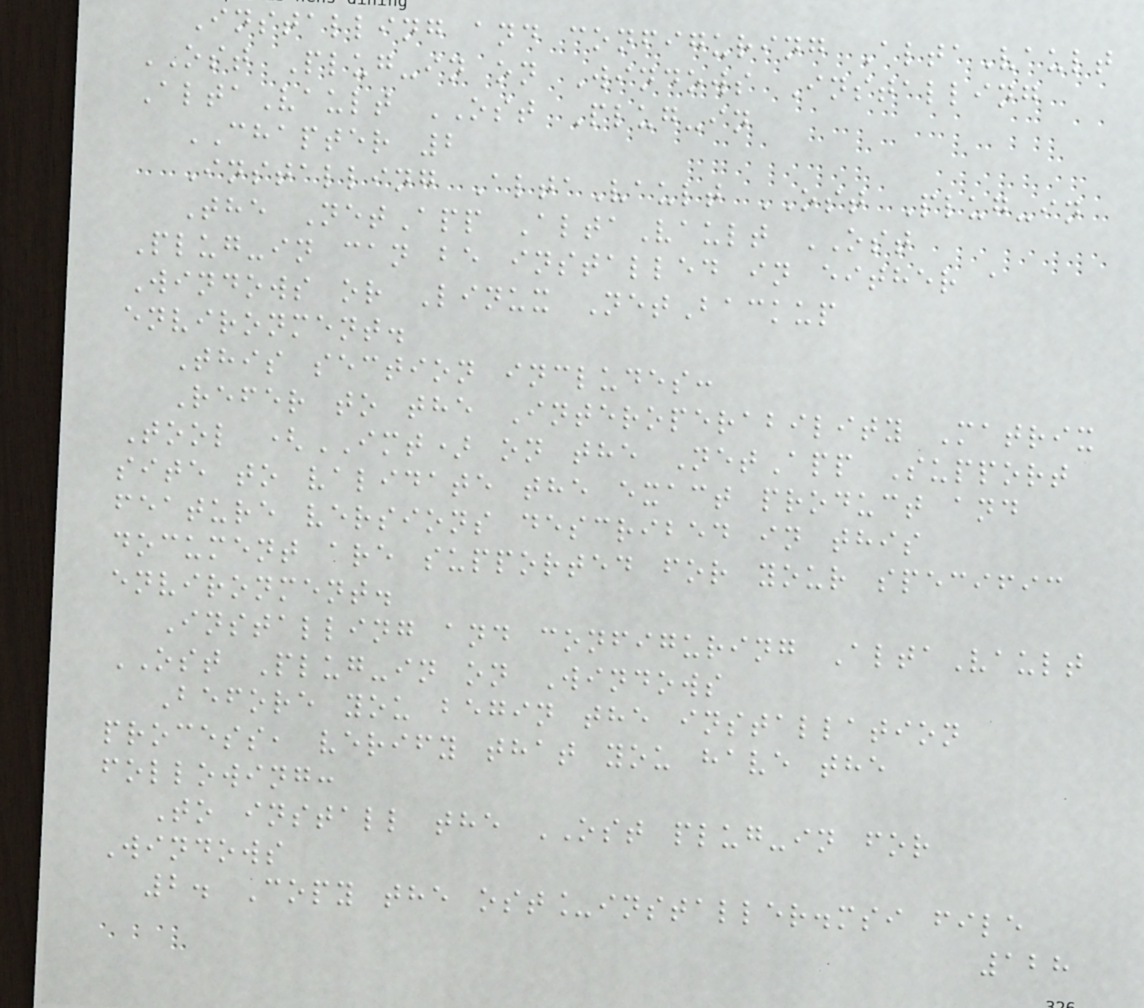Installing and configuring AltaVault
OST Plug-in on Windows Installing
AltaVault OST Plug-in
CHAPTER 2
Installing AltaVault OST Plug-in
The NetApp AltaVault OST
Plug-in can be installed in either a
Windows or Linux NetBackup
environment.
This section includes:
Refer to the Interoperability Matrix
Tool (IMT) on the NetApp Support
site to validate the exact product and
feature versions described in this
document are supported for your specific
environment.
Installing and configuring AltaVault
OST Plug-in on Windows
Before you begin the installation
process, verify that you have the
following:
To install the OST plug-in for
Windows
2. Copy the ost_installer.msi file
128
